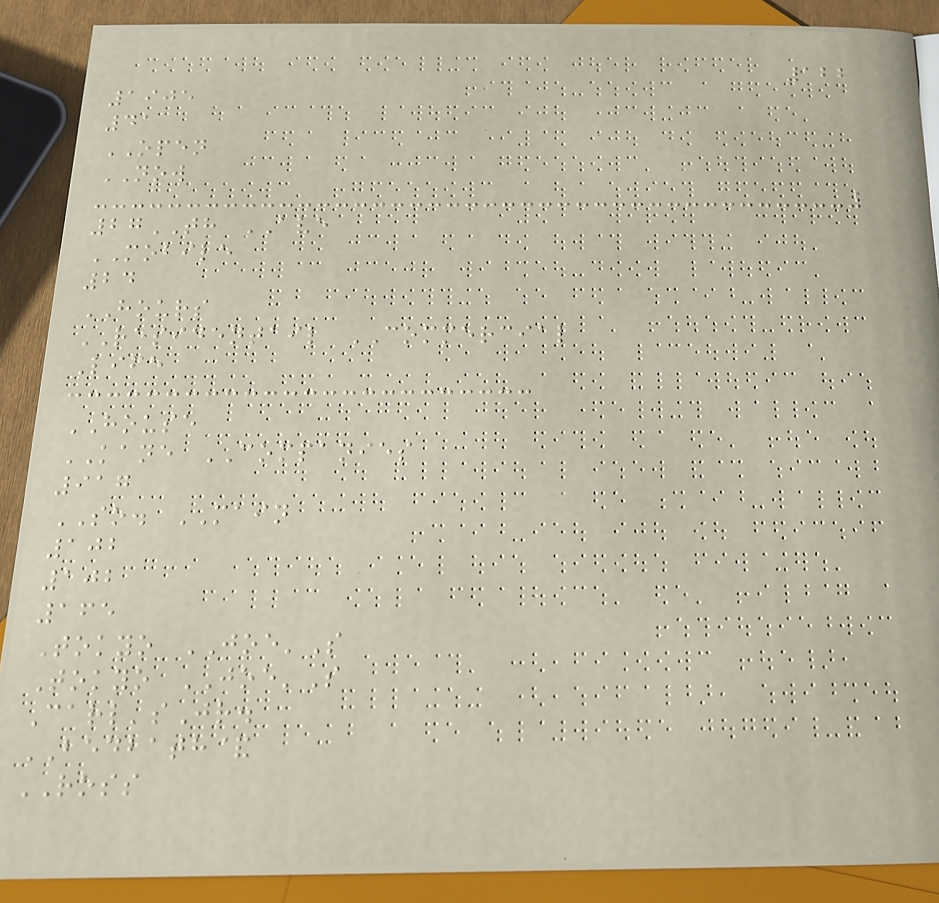122
1905
41
OPEN
NOW
27TH AVE
MOBILE
24
HOURS
RESIDENTAIL COMMERCIAL
Life
HOUSE
KANE COMPANIES
917
SO. MAIN
102
102
165
Tokyo JOE'S
Tokyo JOE'S
Carl'sJr.
BEDBATH&
ROSS
